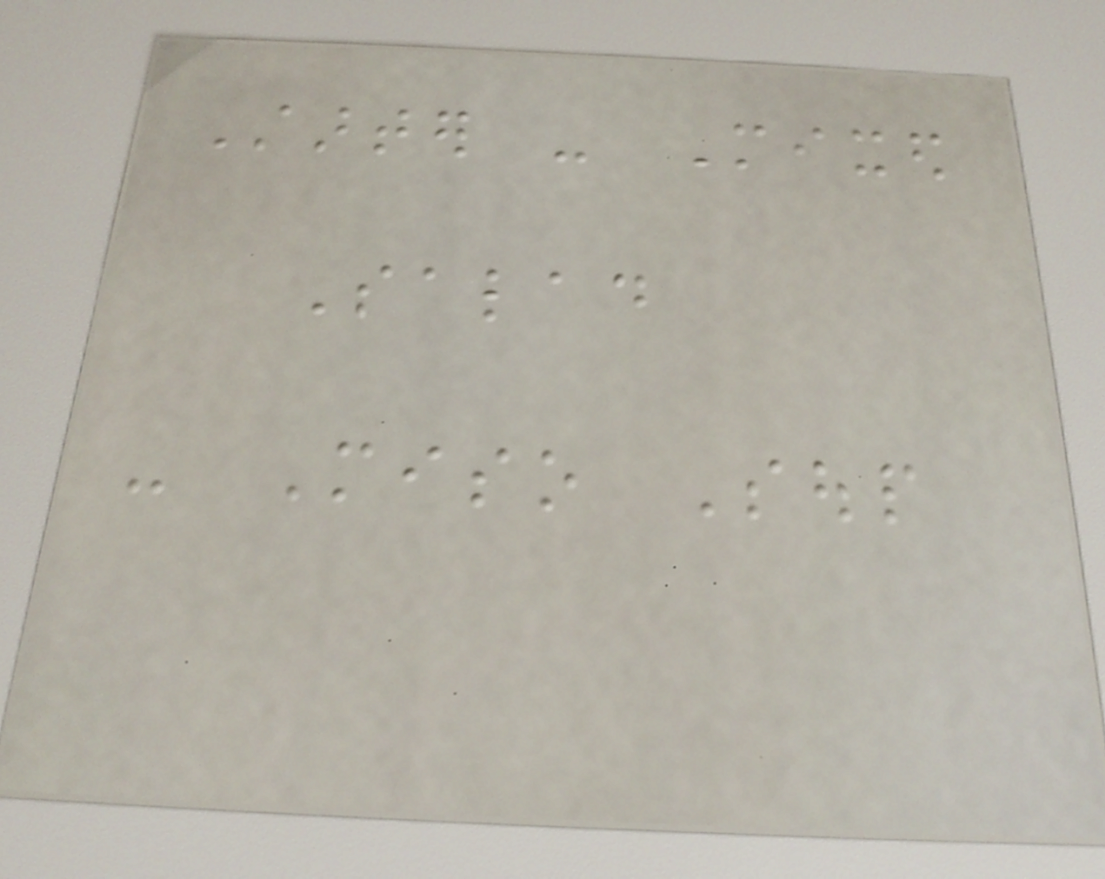Starter - Mixed
Salad
- Miso Soup
